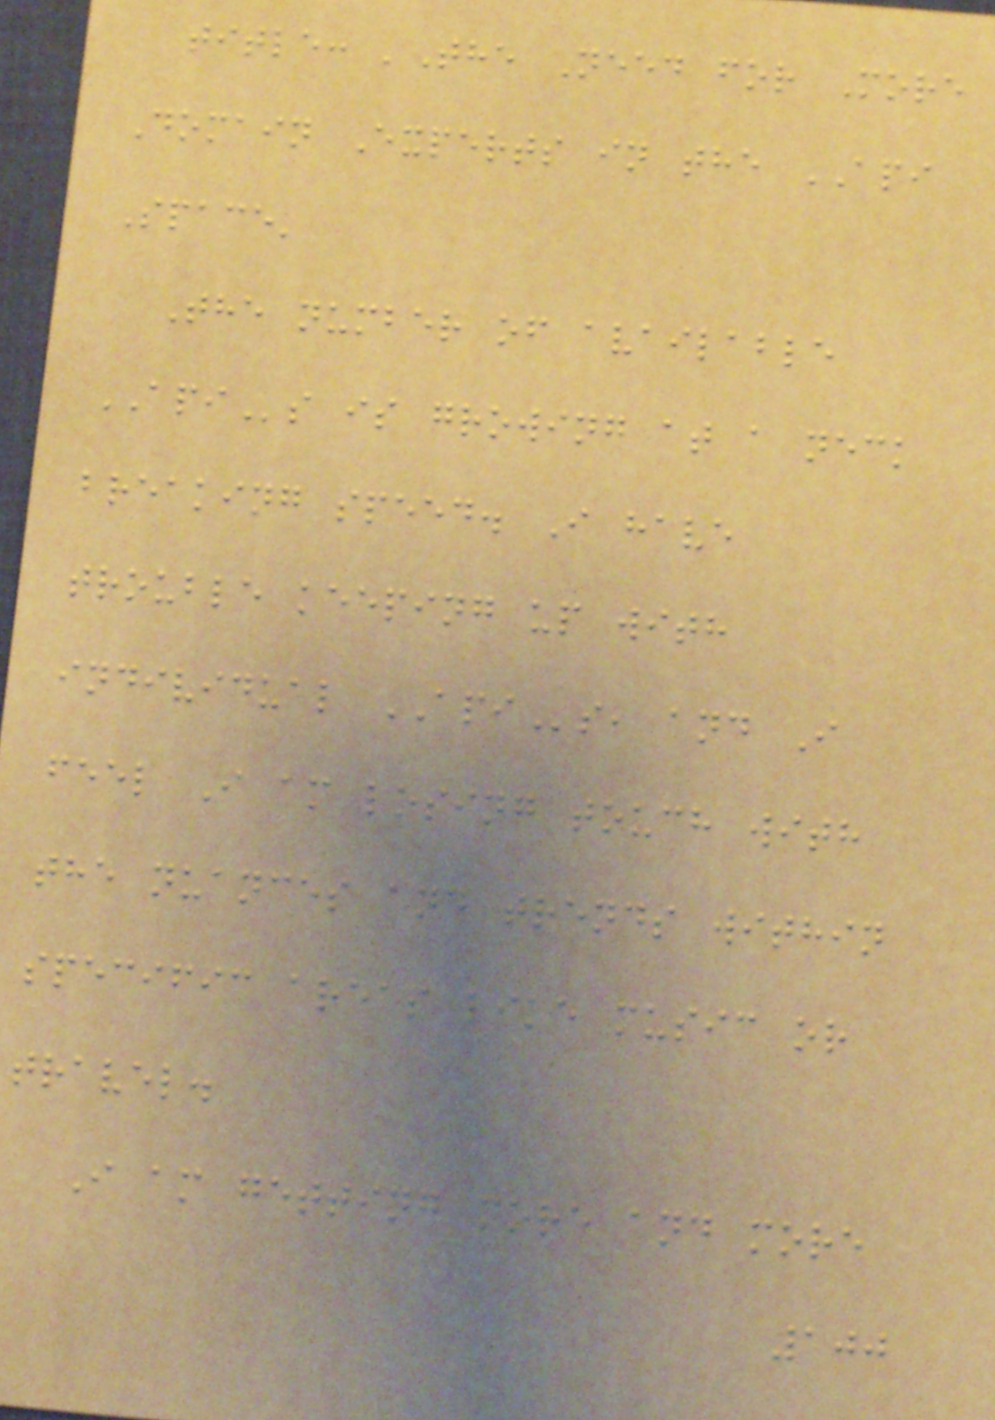title: 'The Need for More
Domain Experts in the API
Space'
The number of available
APIs is growing at a neck
breaking speed. I have
trouble keeping up with
individual APIs, and I
feel I am losing touch with
the nuances and trends within
specific areas like music or
travel.
I am getting more and more
100
